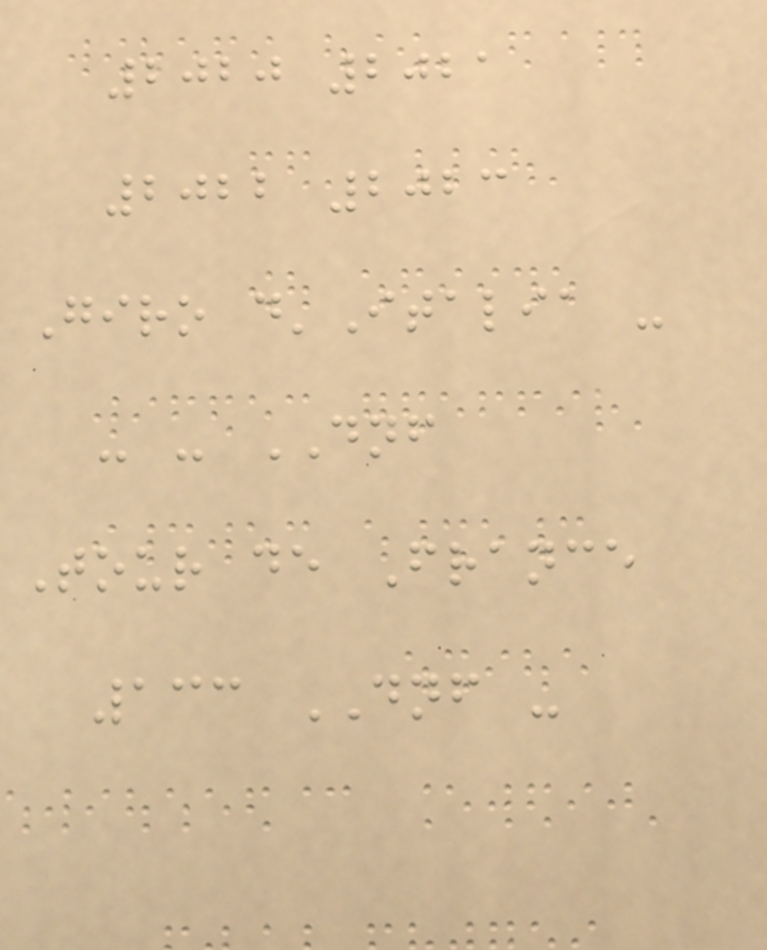2020 2021
2022 2023
Giro d'Italia -
- - DNF
Tour de France
133 DNF -
